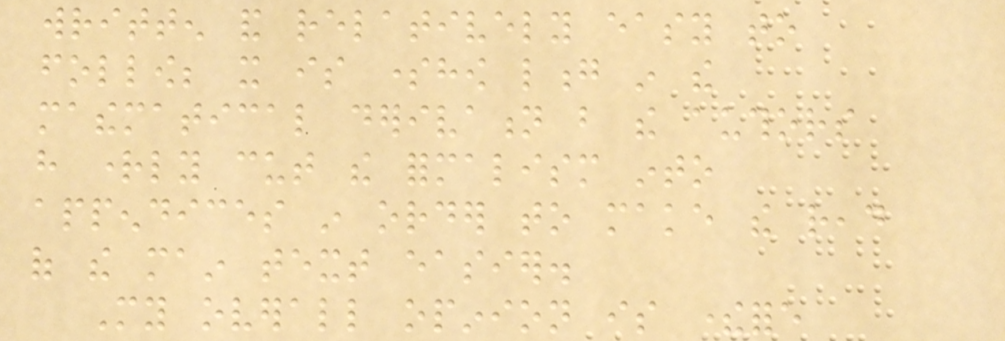written and relatively easy to
follow; it is somehow long in the
mathematical derivation but the authors
have rightly cut the formalism into
appendices in order to make the read
of the main text easier.
My overall opinion is therefore
